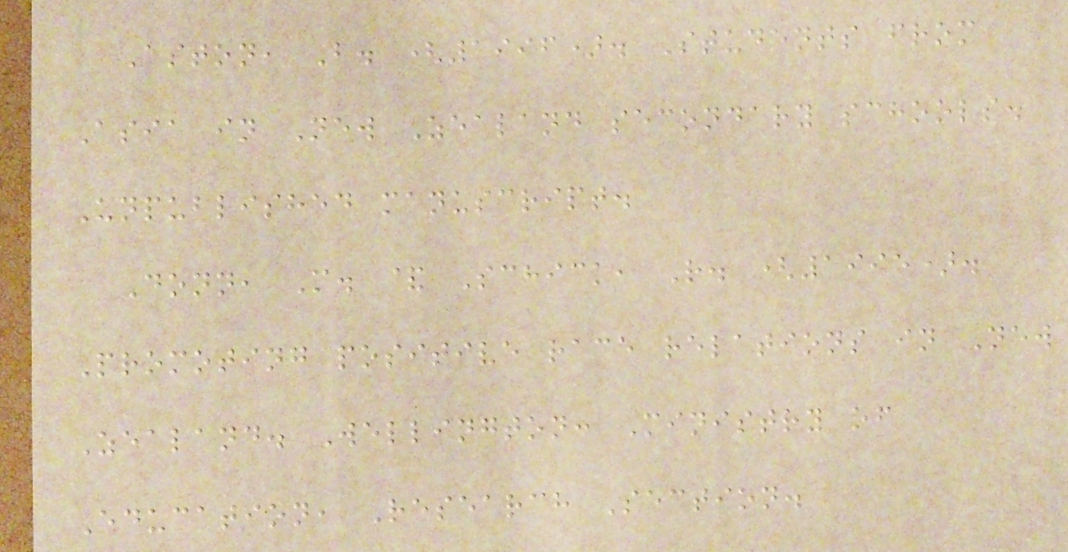Aston, B. (1996). Students from
Asia in New Zealand secondary schools.
Unpublished manuscript.
Donn, M. & Schick, R. (1995).
Promoting positive race relations in New
Zealand. Wellington: Ministry of
Education, Research Section.
